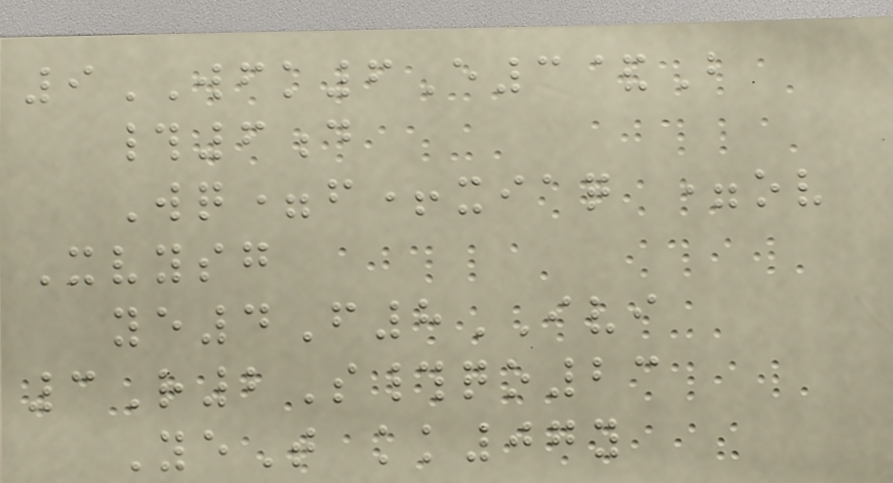9WFK6E3&B
#6d
Wq=f+xiaq =ov
Xvysg
ye4F8IVI
3R2S#qo23
YeT kk07y
